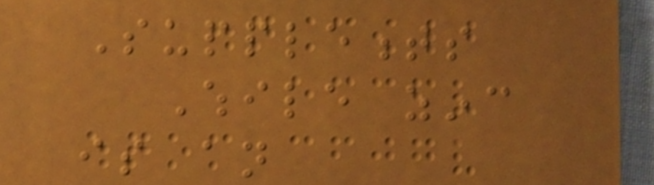Supplements
While zinc
is an
